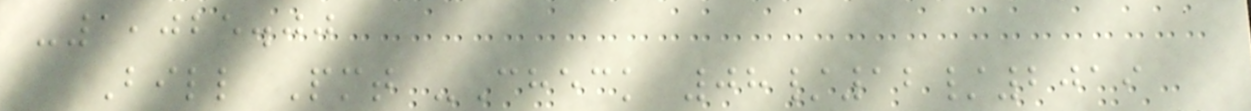-1,025.00
Bill Pmt -Check 08/12/2019
